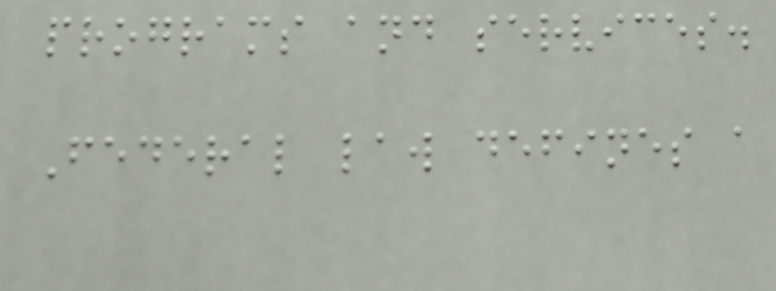programs and services.
Federal law defines a
